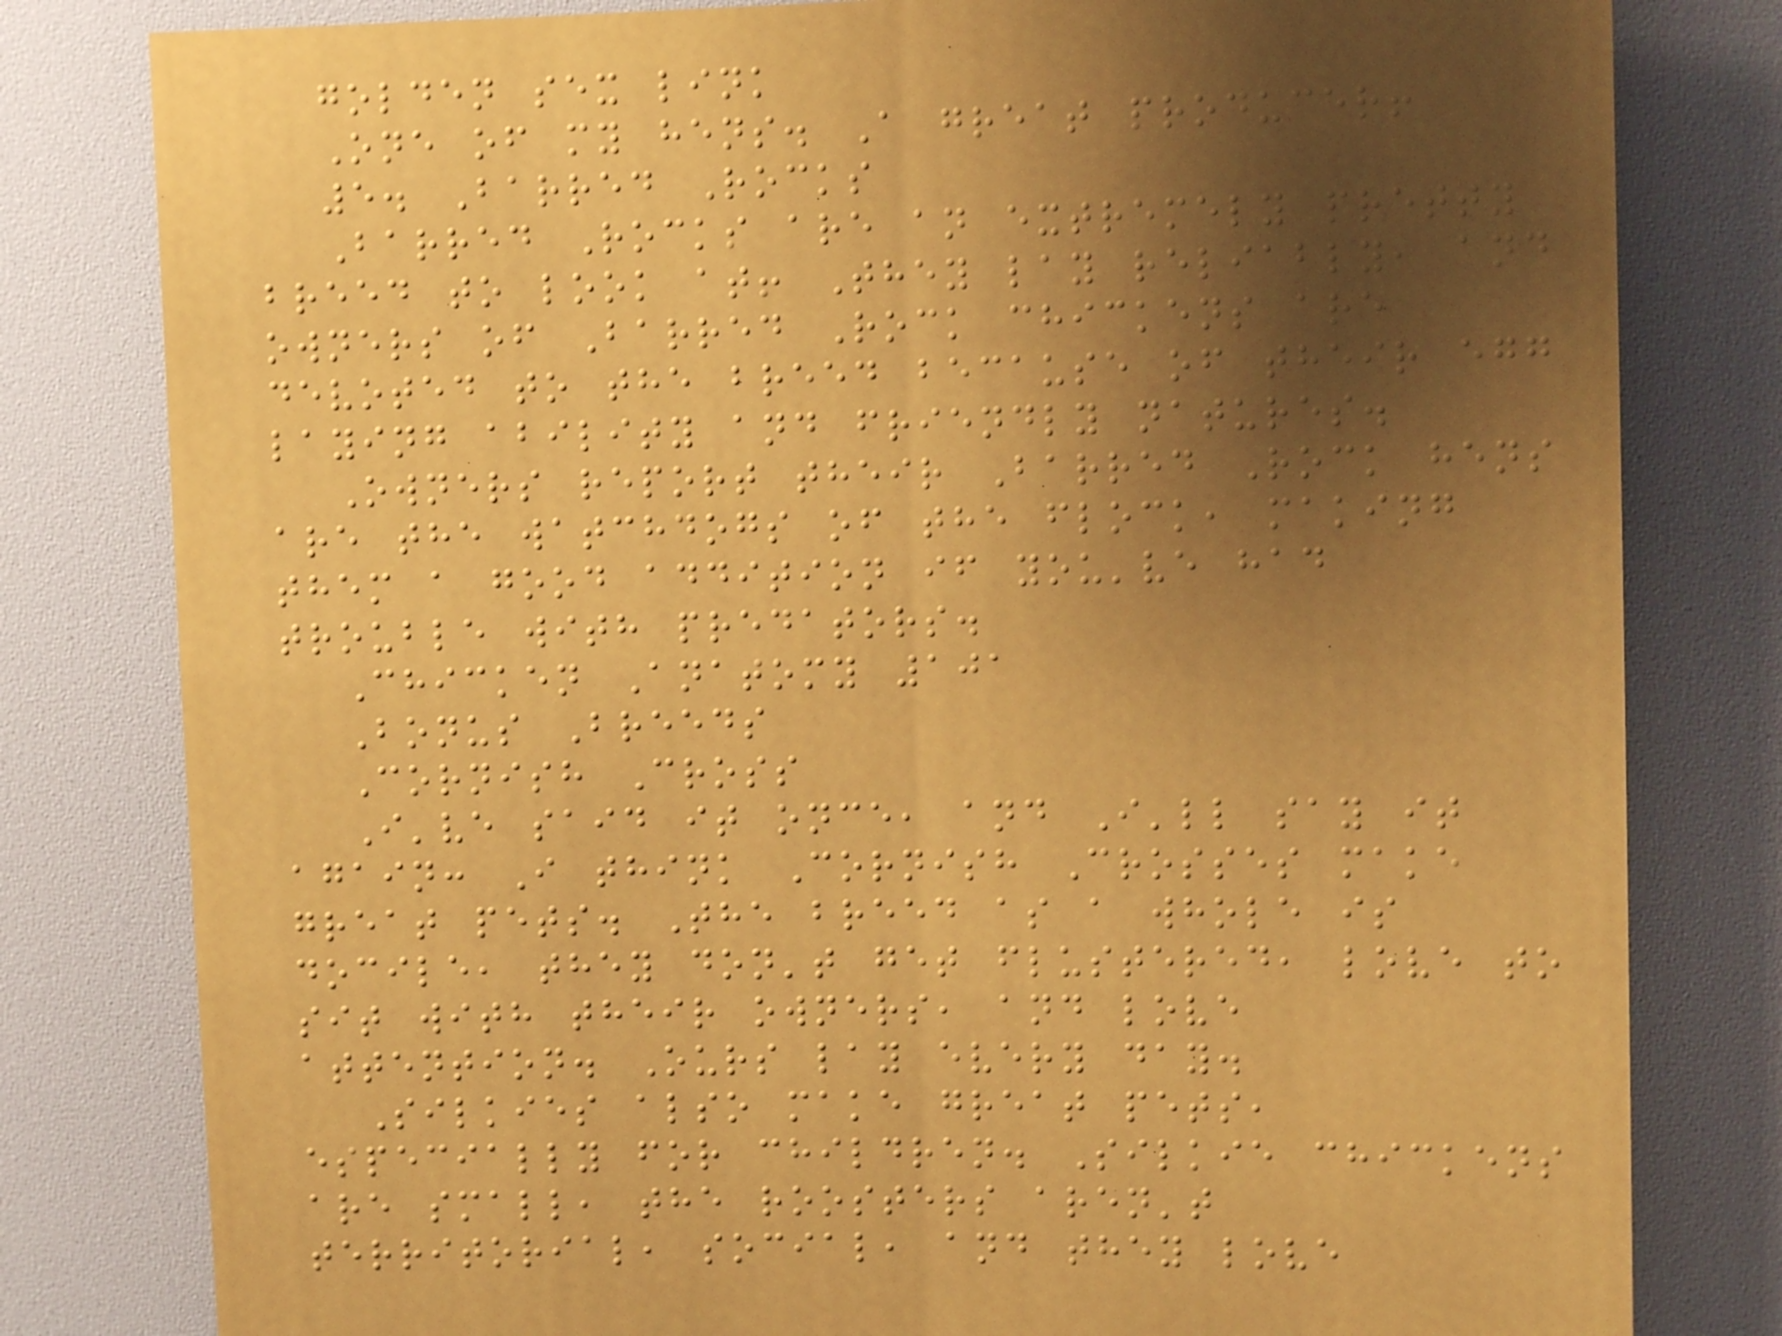golden sex link
One of my hens. A great producer!
5. Barred Rocks
Barred Rocks are an extremely pretty
breed to look at! They lay reliably, and
owners of Barred Rock chickens are
devoted to the breed because of their egg
laying ability and friendly natures.
Owners report their Barred Rock hens
are the watchdogs of the flock, making
them a good addition if you've had
trouble with predators.
Chicken Anatomy 101
Bonus Breeds
Cornish Cross
I've said it once, and I'll say it
again: I think Cornish Crosses make
great pets. The breed as a whole is
docile, they don't get flustered, love to
sit with their owners, and love
attention. Ours lay every day.
Silkies also make great pets,
especially for children. Silkie chickens
are small, the roosters aren't
territorial, social, and they love
